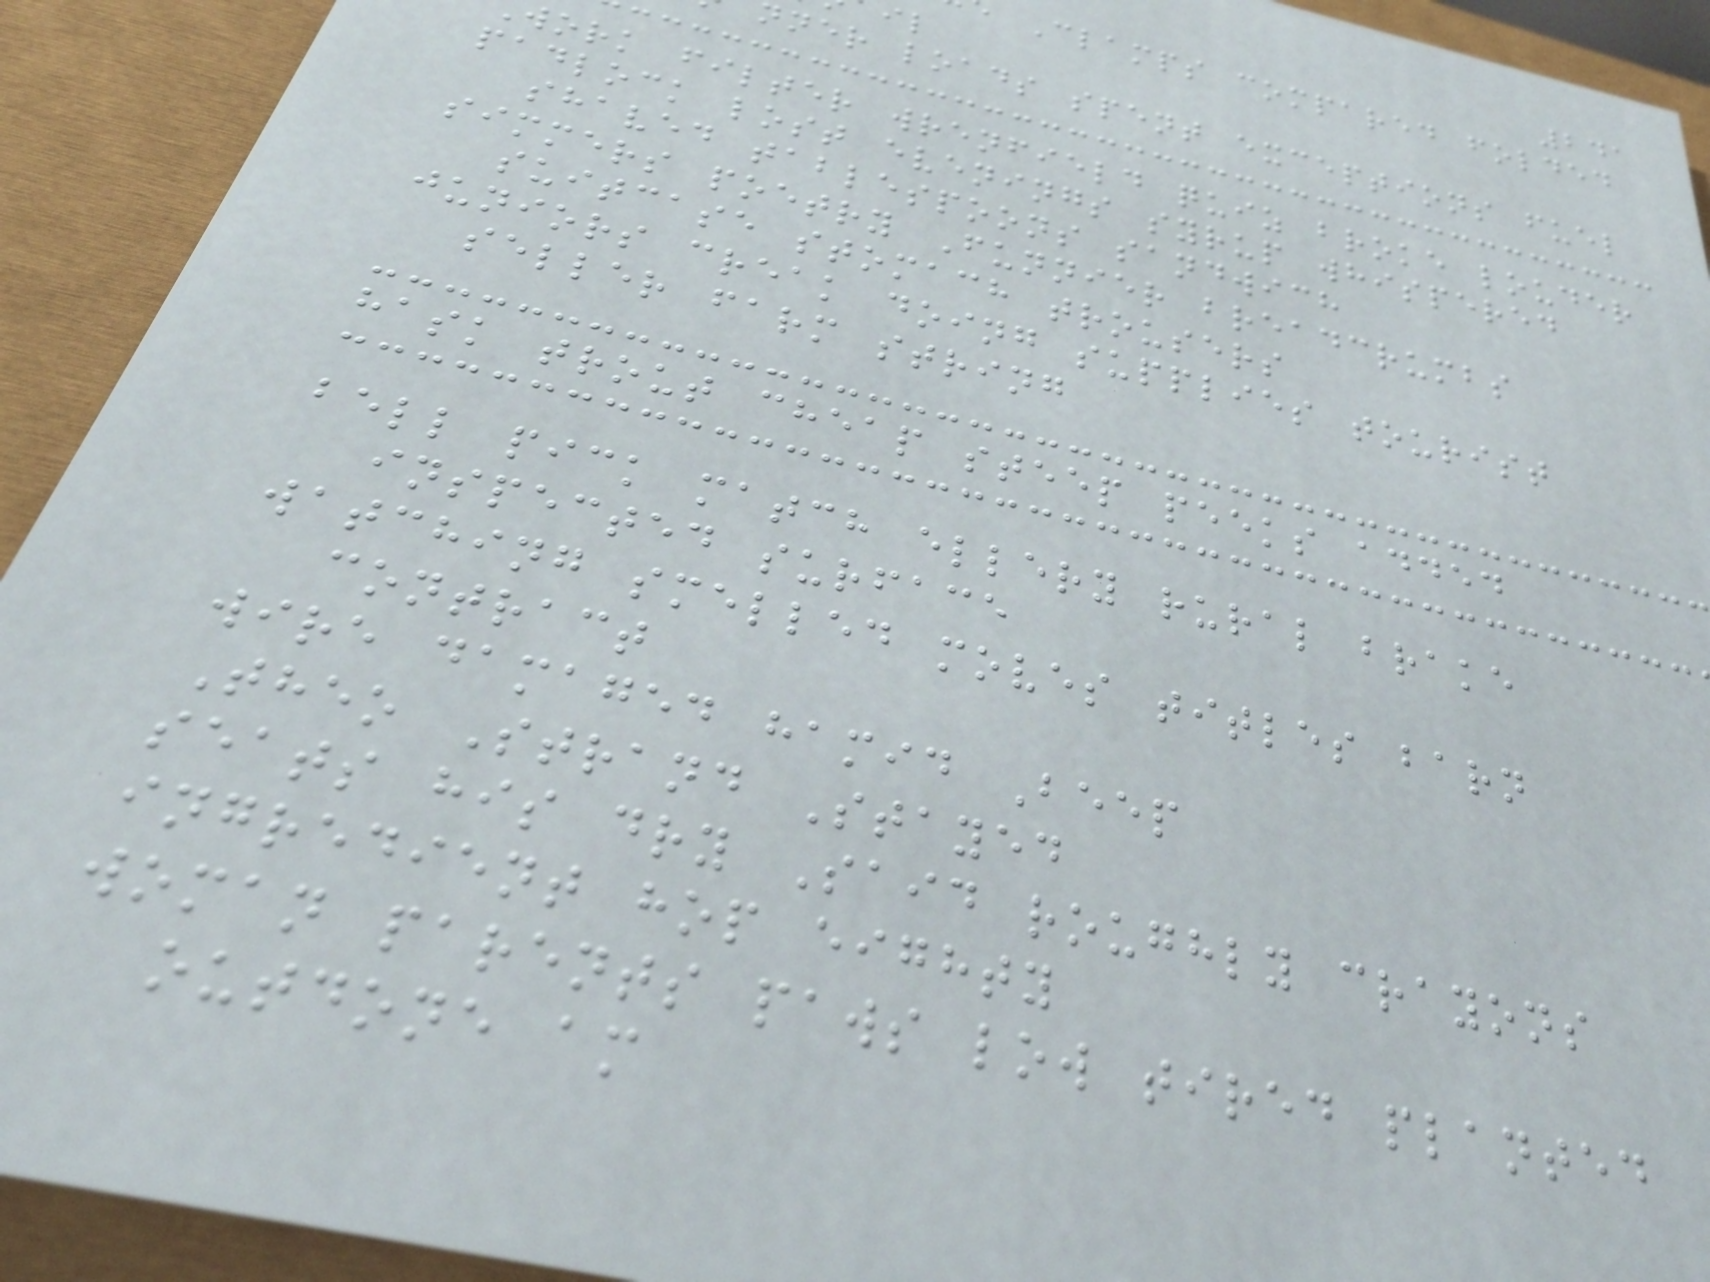241
Clamps compared folded
nner loads spent exceptions fuel
work filter wrenfield quiz broke louder
padlock lost evenings syrup whispered
shaved tablespoons sandwich
simmers poetry Funnier breadcrumbs
suitcase stomach trousers
juniors creak doing supplies tourist
seller farm string
hask trout cheap steep peeks added
bell pick match ellery rural brake
inspected surface
watching smelled moves titles barn
contract
wire damaged hamid Beep
Theo Strand Stayed
seats his dry Said roughly crayons
ingredient hop eighty
woman parents paws low tired planted
outdone am
